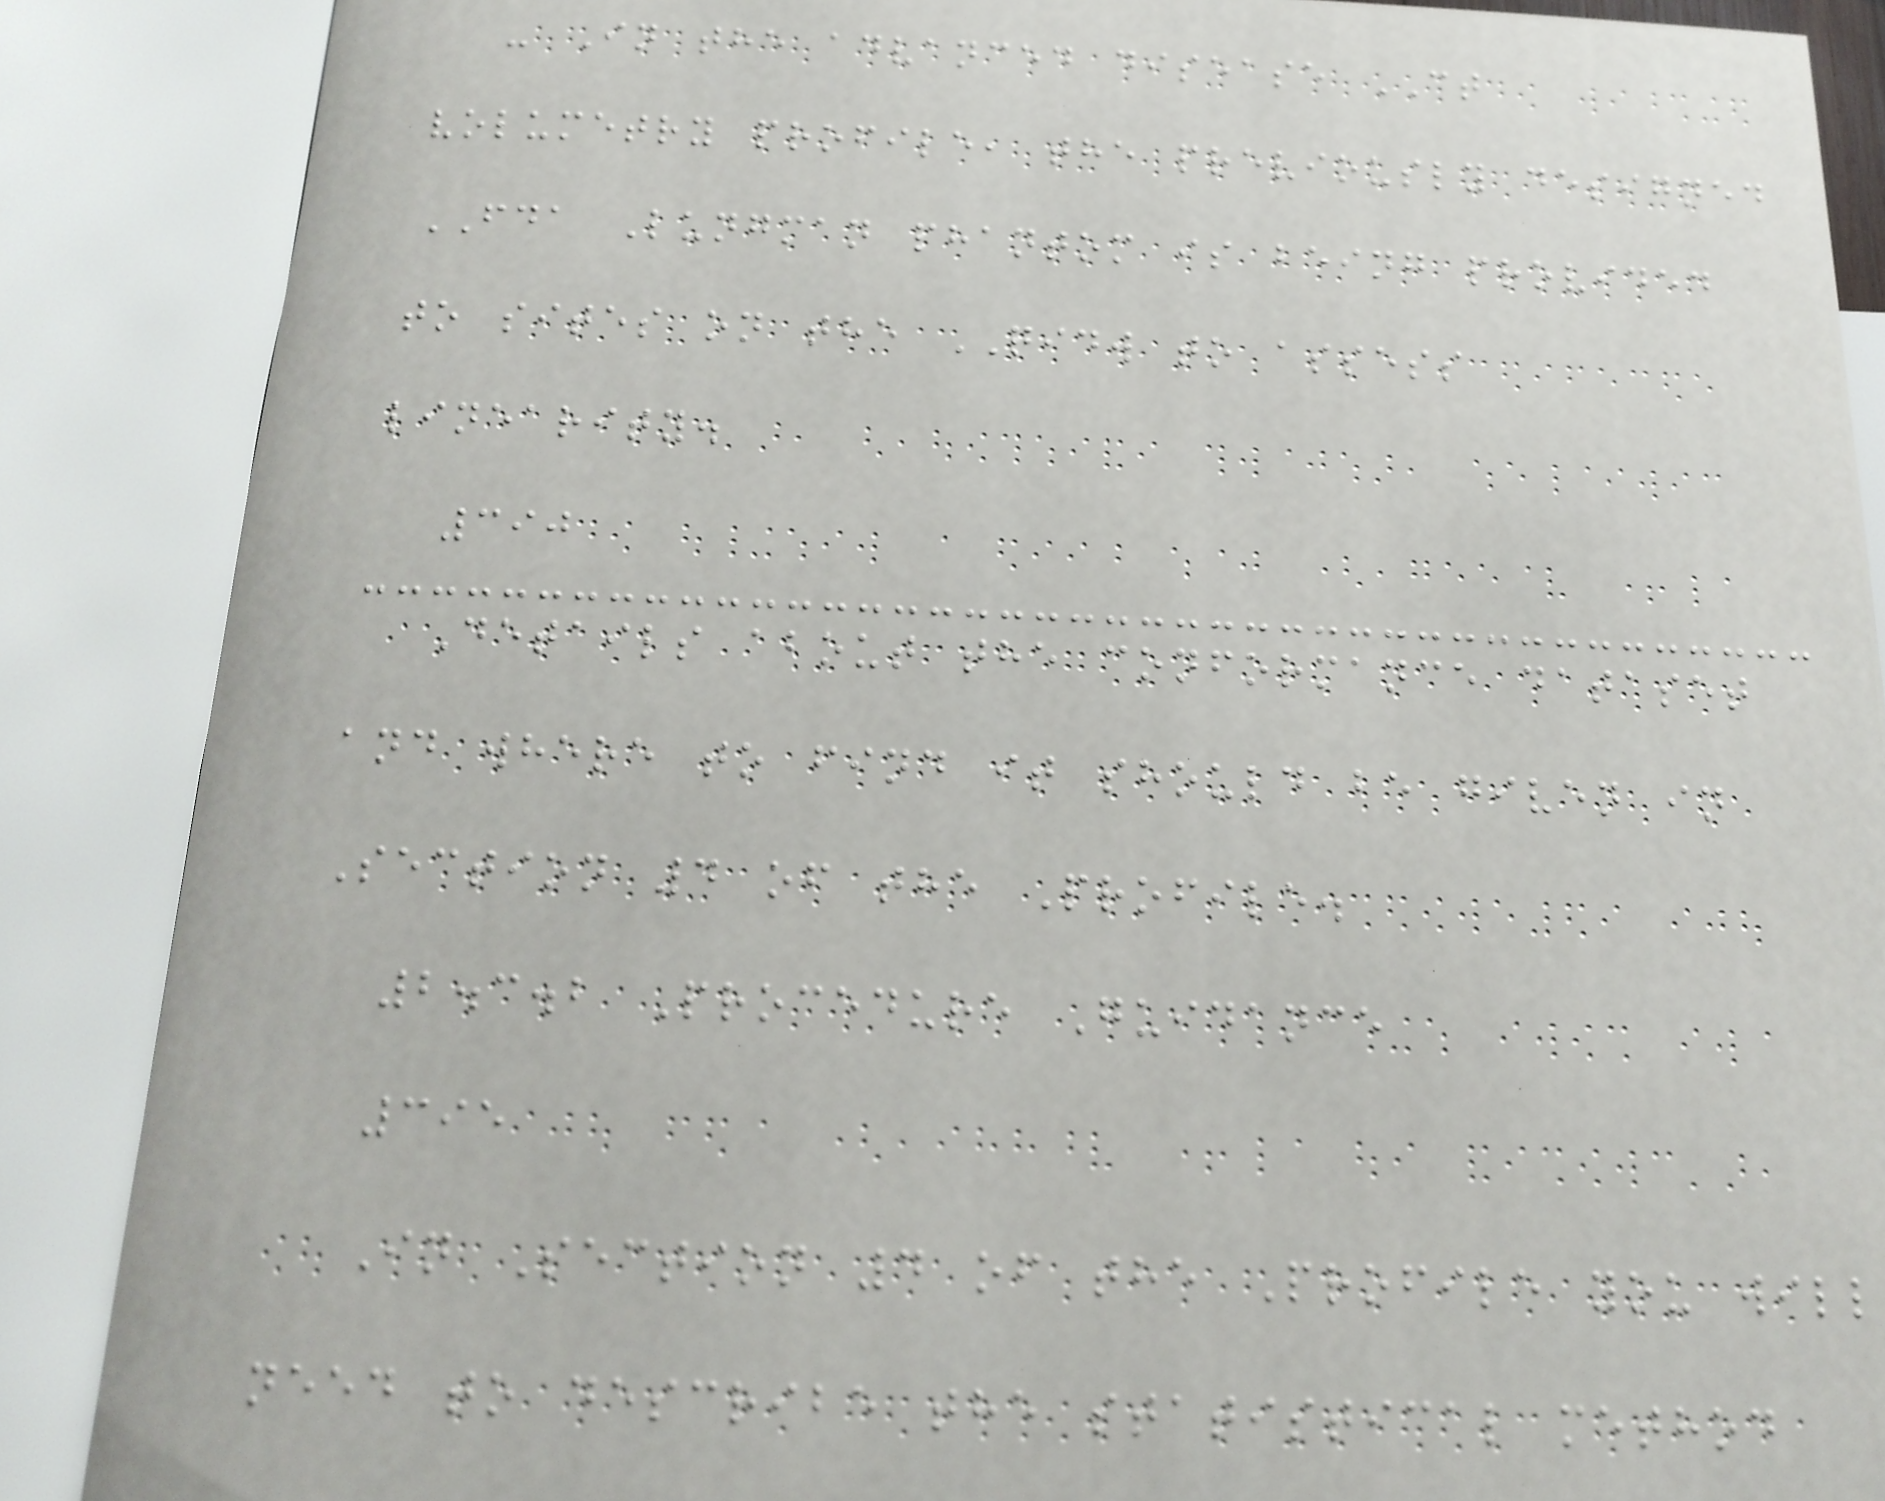- In the advanced disease CT
volumetry profile, the previously designed
FDA Lungman phantom is being provided
to sites on the QIDW to assess
linearity.
390
Details about the conformance dataset
and where to find it should be given in
Section 4 of the Profile.
2.3.2 Procedure Guidance
395
In Section 4 of the Profile you will
need to describe the statistical method
